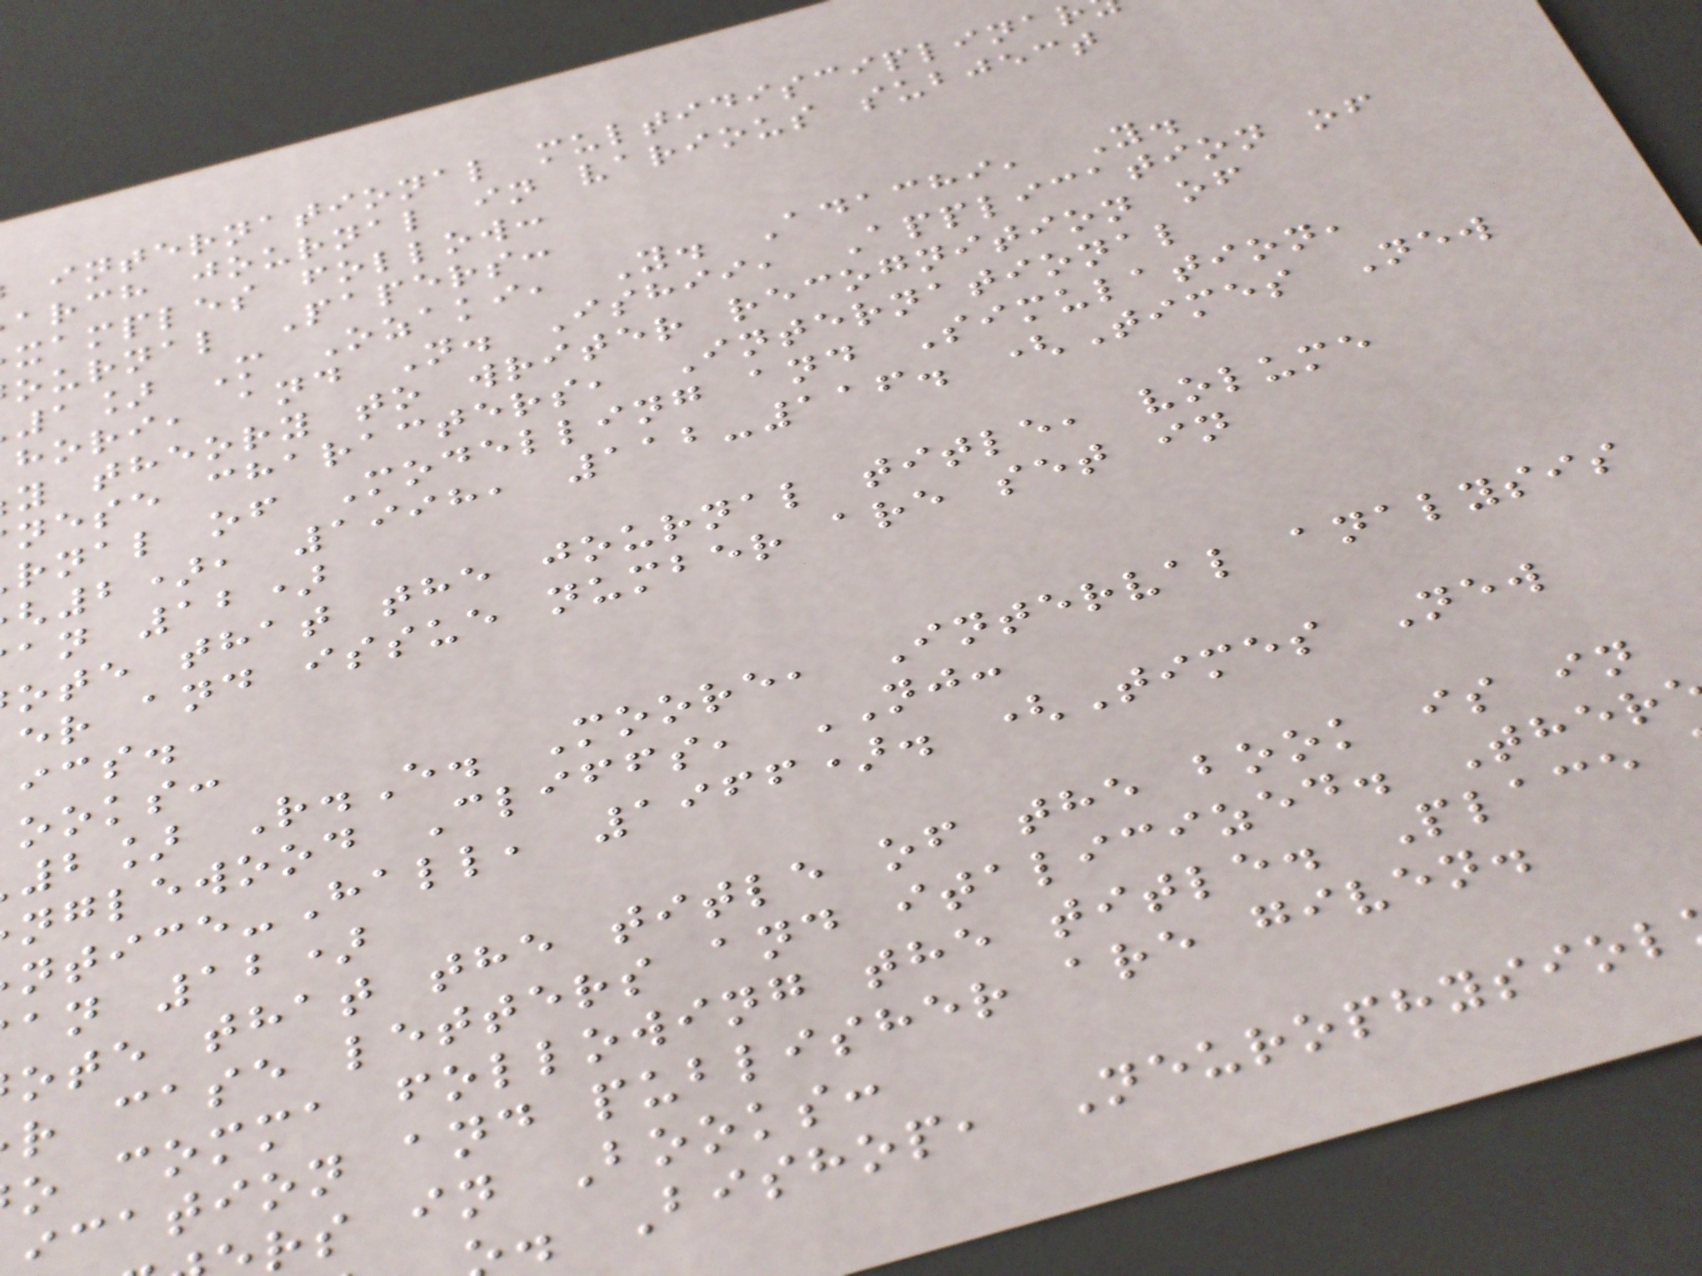international multidisciplina
arch journal in various subject
xamples follow:
ournal Papers:
1] M Ozaki, Y. Adachi, Y.
hori, and N. Ishii, Application of
y theory to writer recognition of
nese characters, International
rnal of Modelling and Simulation,
2), 1998, 112-116. (Times New
an 12)
ote that the journal title, volume
er and issue number are set in
ics.
ooks:
2] R.E. Moore, Interval analysis
nglewood Cliffs, NJ:
ntice-Hall, 1966). (Times New
an 12)
ote that the title of the book is in
r case letters and italicized. Ther
o comma following the title. Place
cation and publisher are given.
rs in Books:
. Bishop, Neurophysiol
